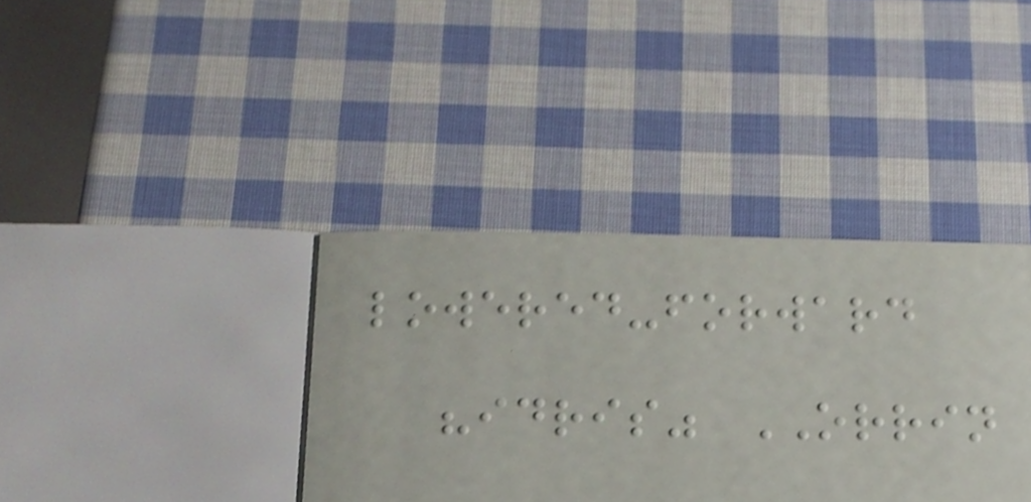lowered-forward
"idris" ORRIN
